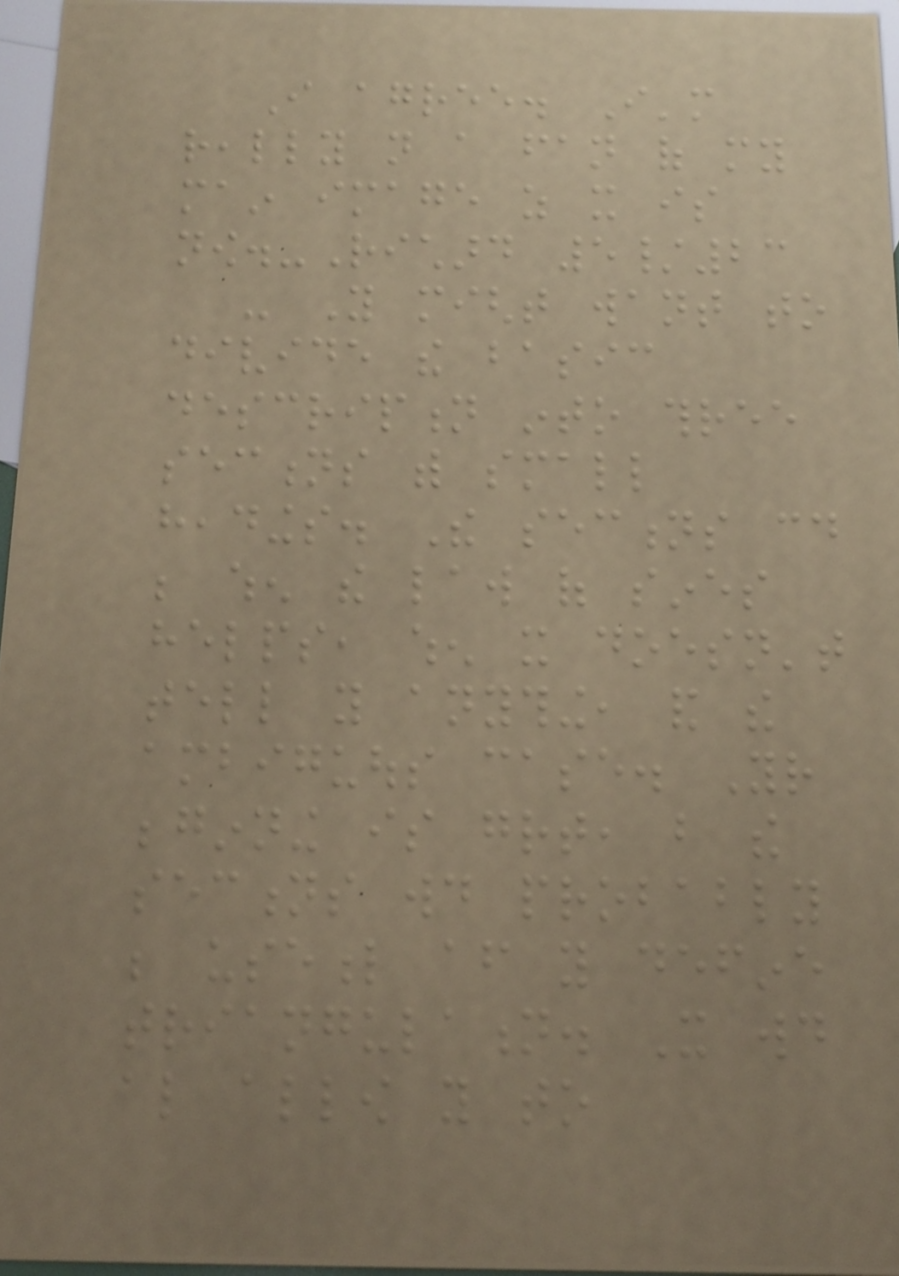I agree. I'm
really not a fan of my
main image as it is
now.-Richard 5/23
- You might want to
divide the basic
description into three
sections with small
headings. The sections could
be when the law of sines
helps, when it doesn't
tell you anything, and the
ambiguous case. Your
beginning is great, but the
sections would probably
be useful after you define
triangulation. It would
also allow you to
